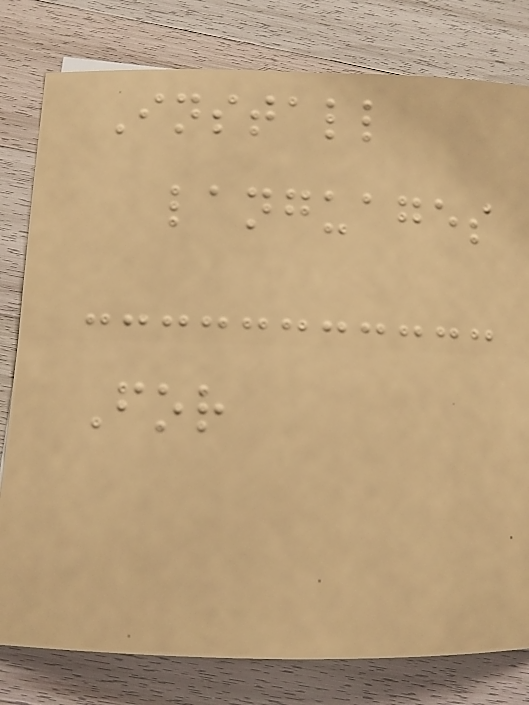Install
languages
For
